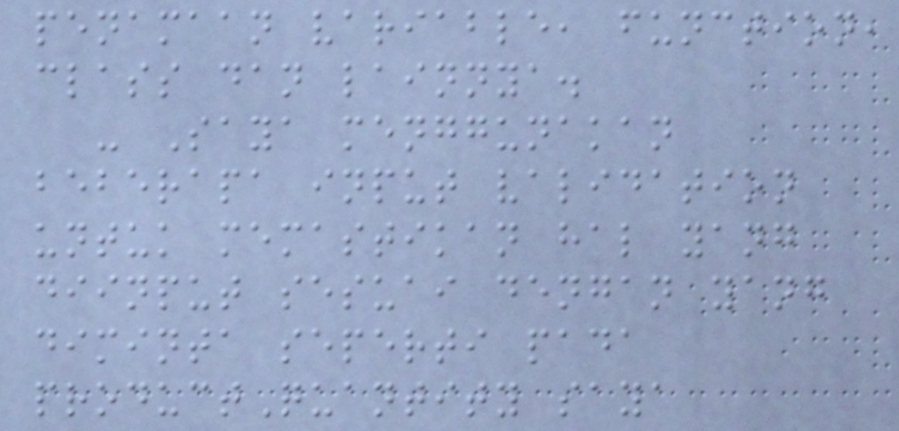penamaan variable, function,
class dan lainnya.
- Saya menggunakan
beberapa input validation
untuk memastikan hal yang
diinput sesuai dengan yang
diminta seperti pada
productQuantity saya
